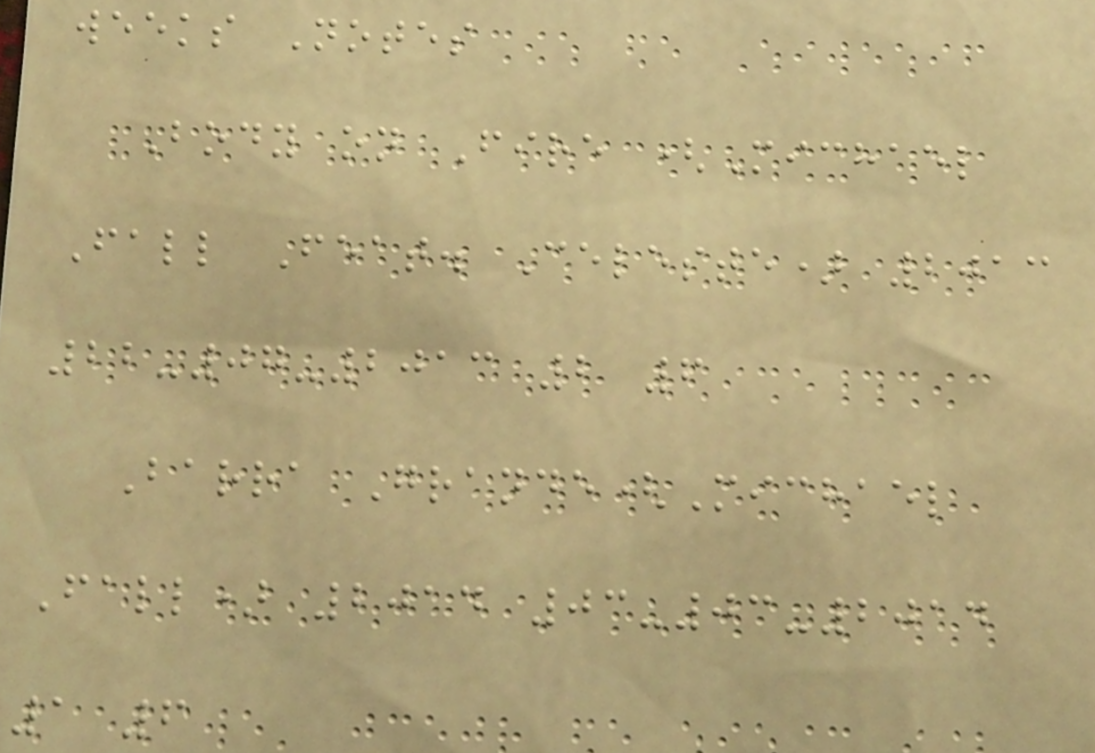weeks Notes
Body on Fire (Michael
Fall Feat. Celeste) 2013
22-07-2013 2 6
Barra Grande(Michael
Fall) 2014 03-03-2014
1 6
